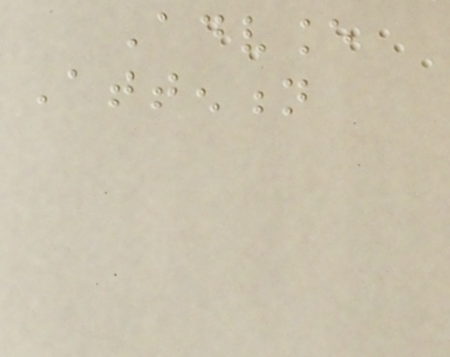Advance
Attention
